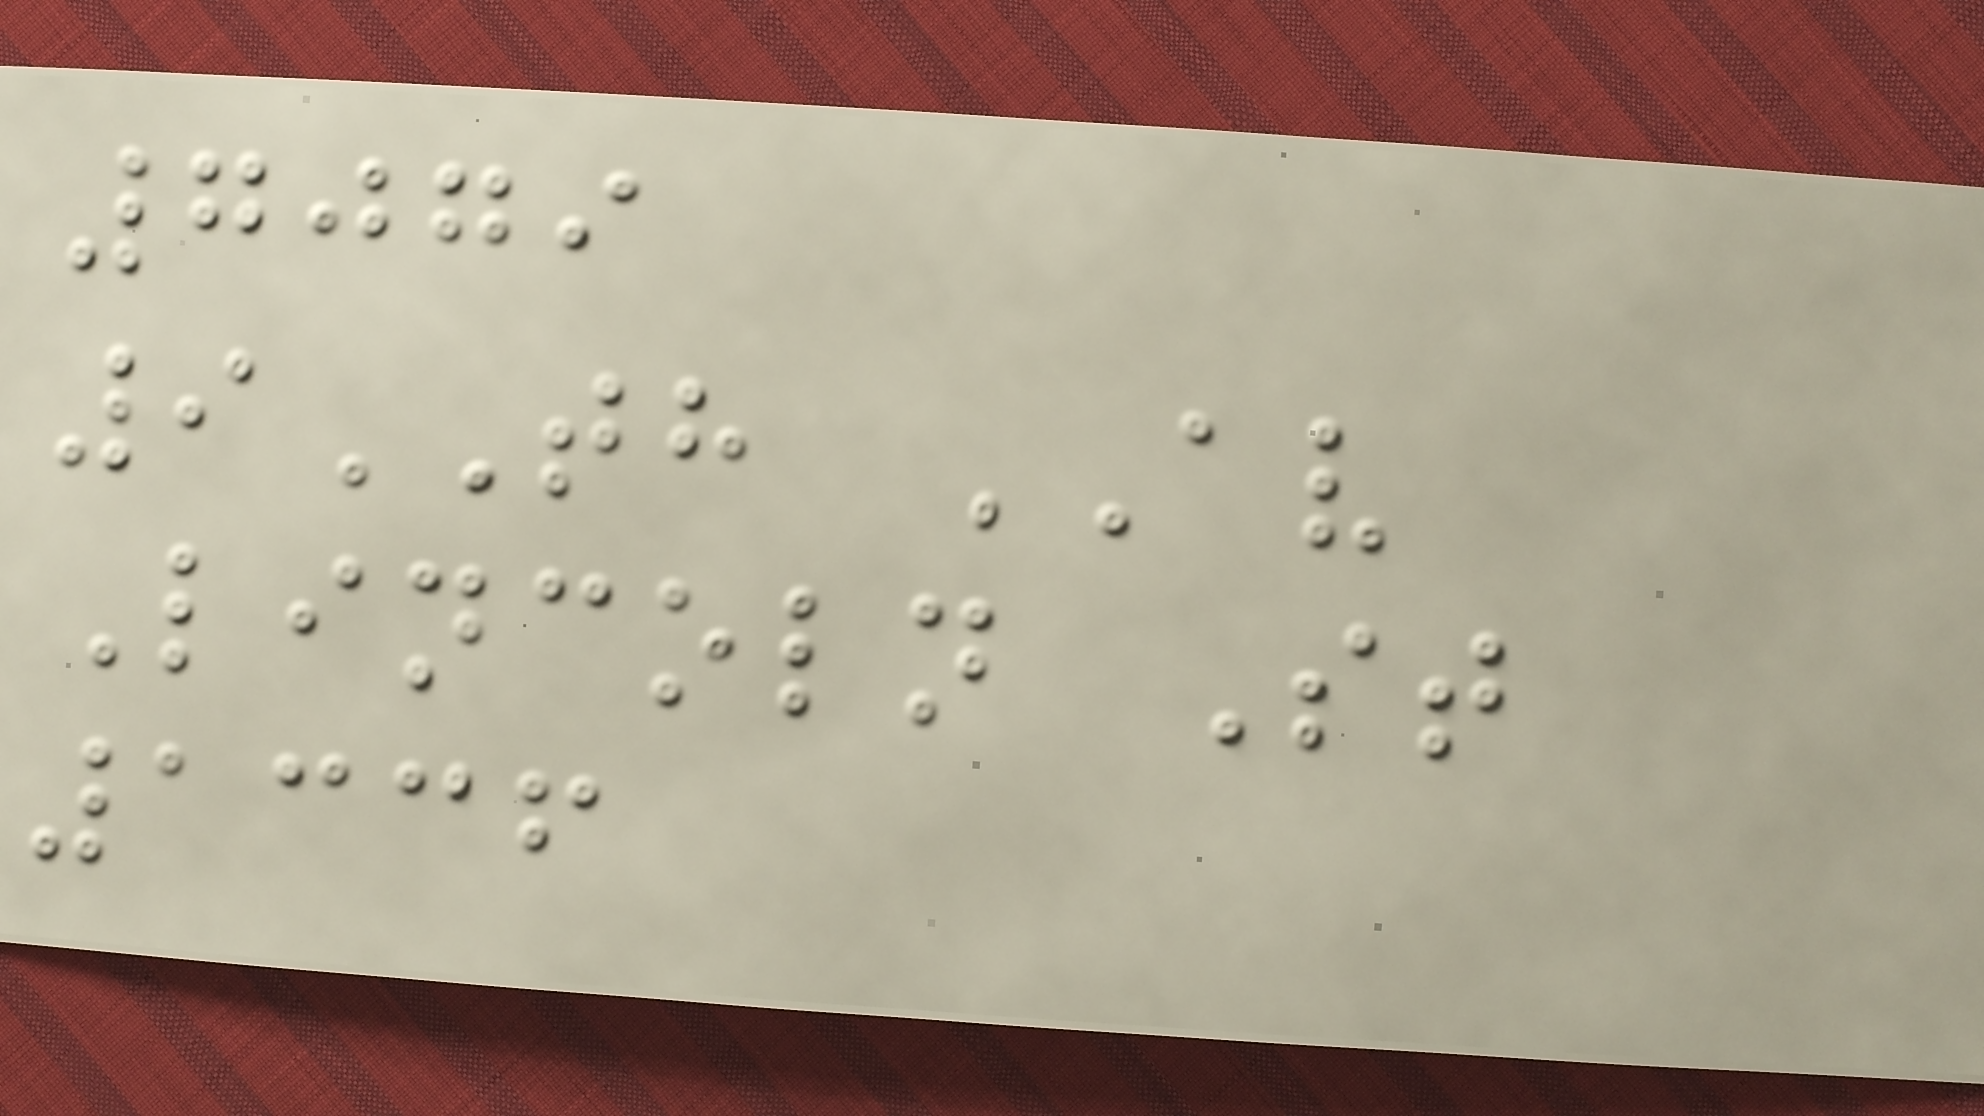7079
9TH AV
Lincoln St
1336
